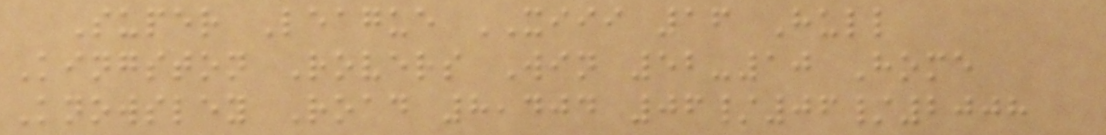Super League XIII 16 Hull
Kingston Rovers Win 52-10 Home
Knowsley Road 8,404 06/06/2008
